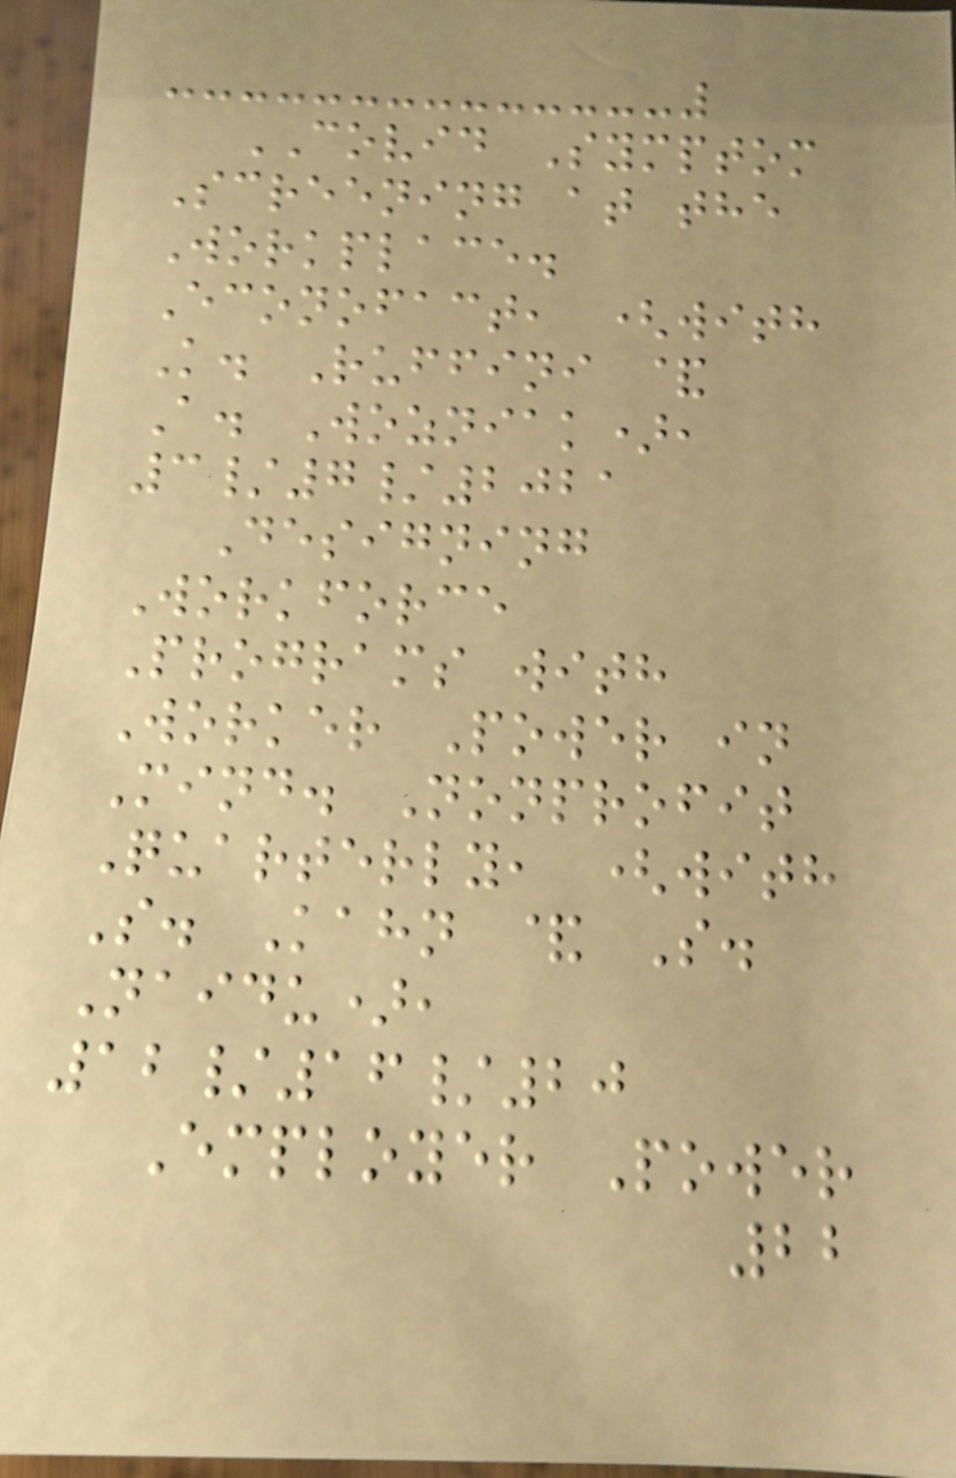COVID Symptom
Screening at the
Workplace.
Econofact, (with
K. Ruffini &
A. Wozniak),
3/7/2021
Designing
Workforce
Programs with
Worker Power in
Mind. Nonprofit
Quarterly, (with
S. Kahn & S.
Naidu),
12/16/20
Employer Power
22
